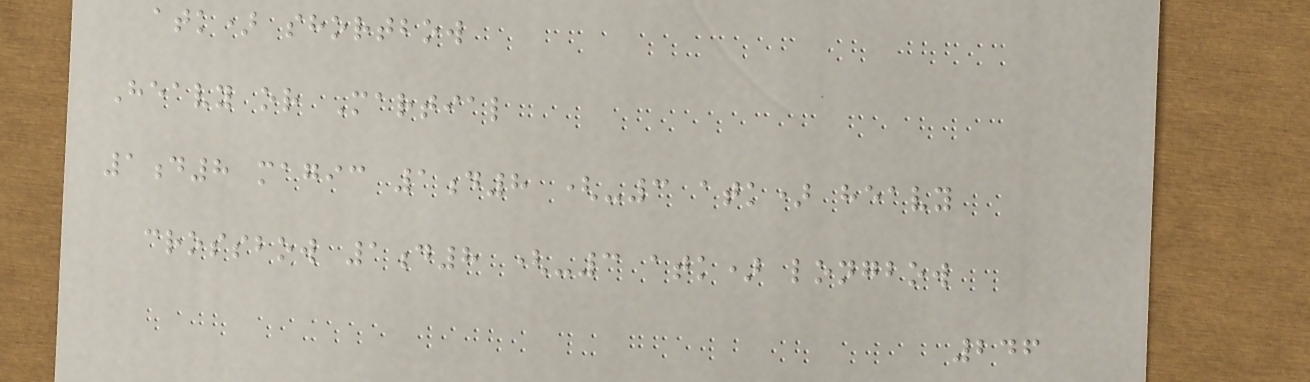atk) shortbow
Heavy or Martial
1d8 magic 1d8 (-3 atk) heavy
crossbow 1d8 (-3 atk) longbow
246
